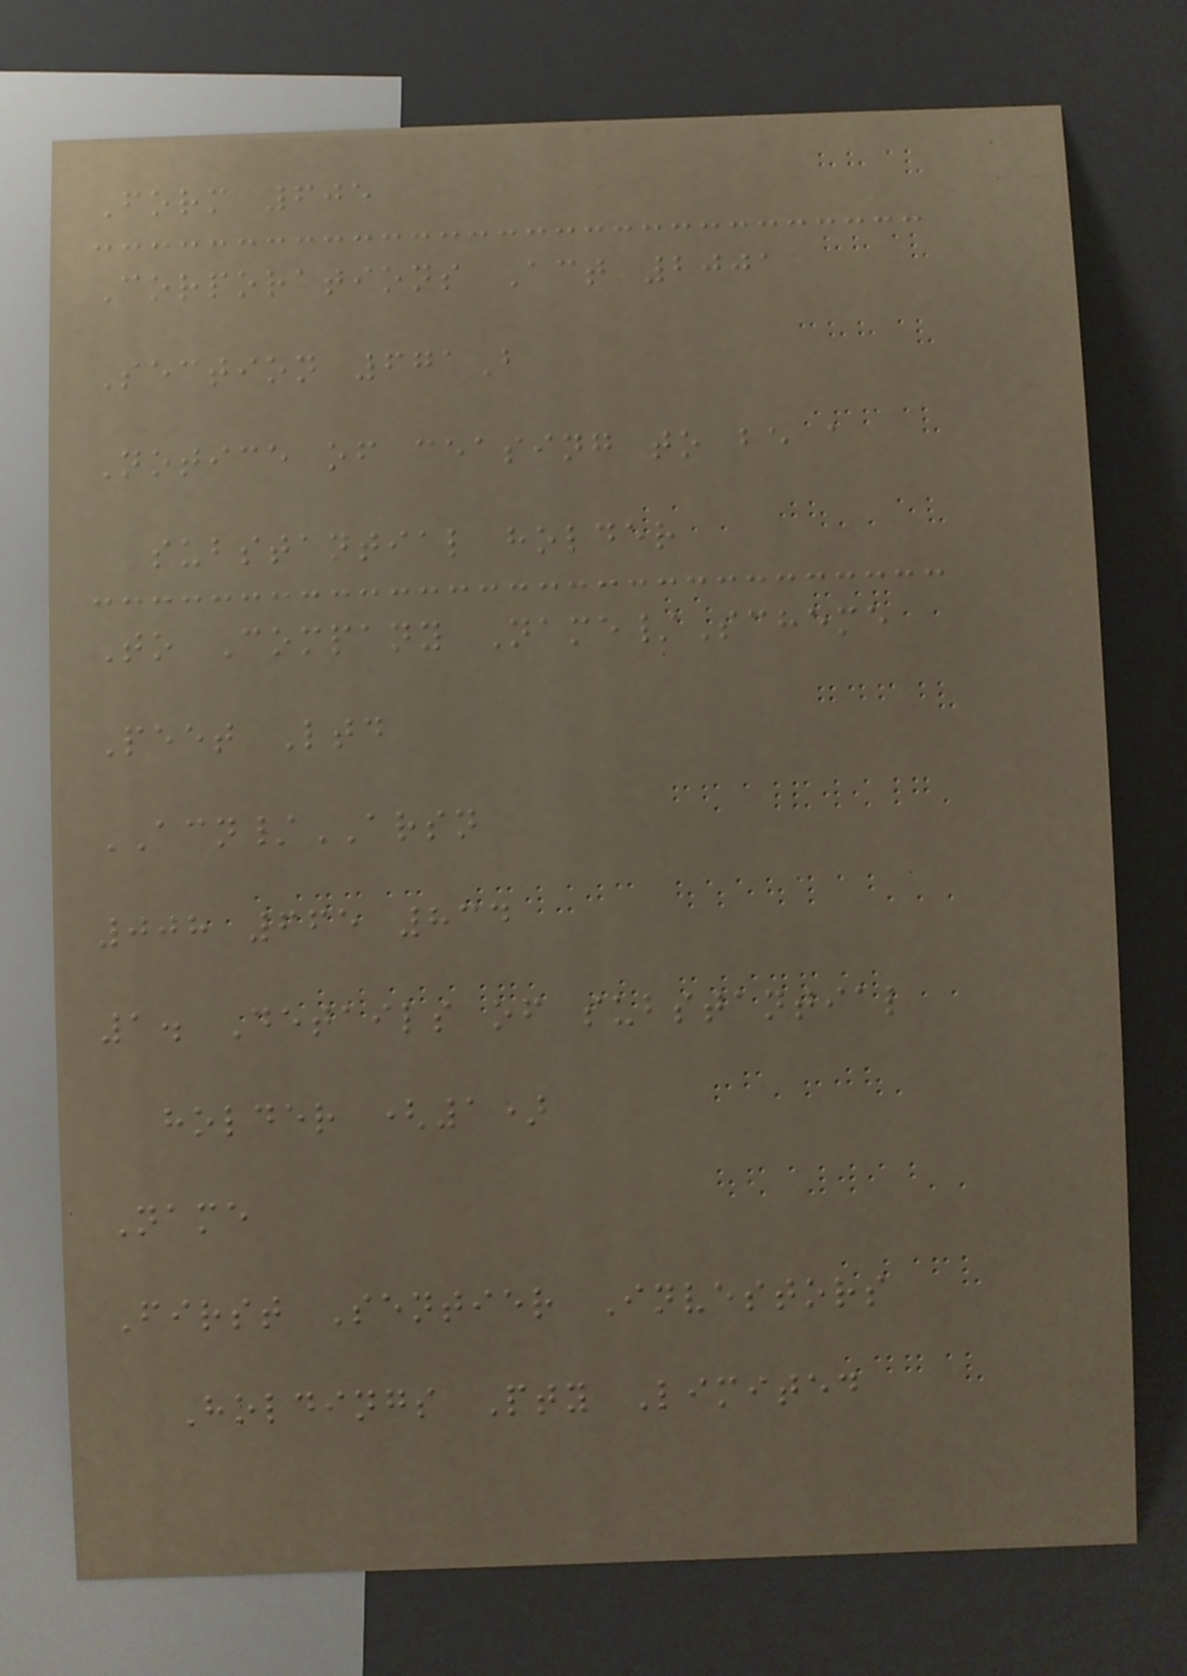Form 605
Corporations Act 2001
Section 671B
Notice of ceasing to be a
substantial holder
To Company Name/Scheme
Peet Ltd
ACN/ARSN
008 665 834
1. Details of substantial
holder (1)
Name
First Sentier Investors
Holdings Pty Limited
